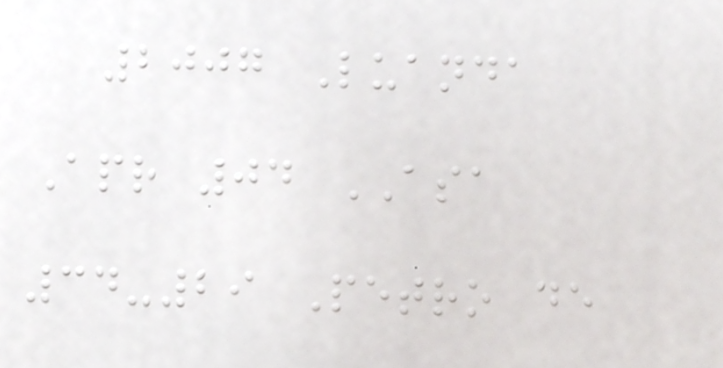2007 Luanda
Apr 04 ASA
34-29 Petro de
